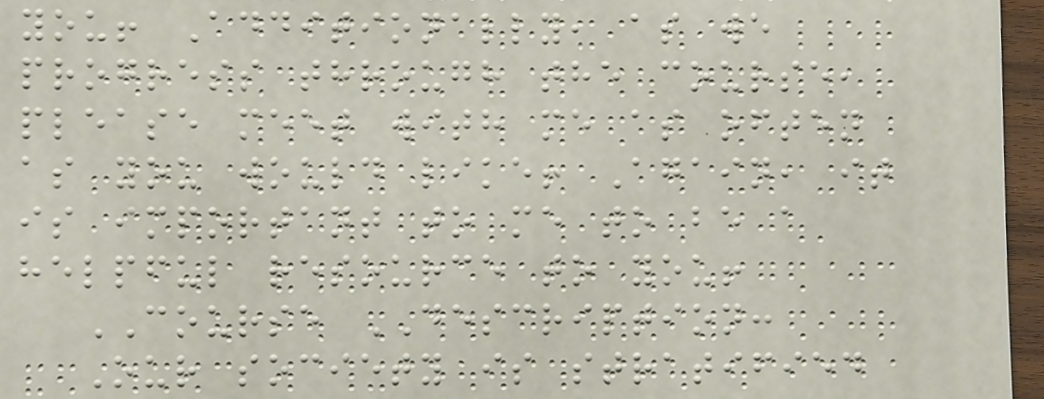you! Additionally, as we
progress through the course,
please meet with me as often
as you would like! Again, it
is important to me to be a
helpful resource to you!
COURSE DESCRIPTION:
Our society is stratified
